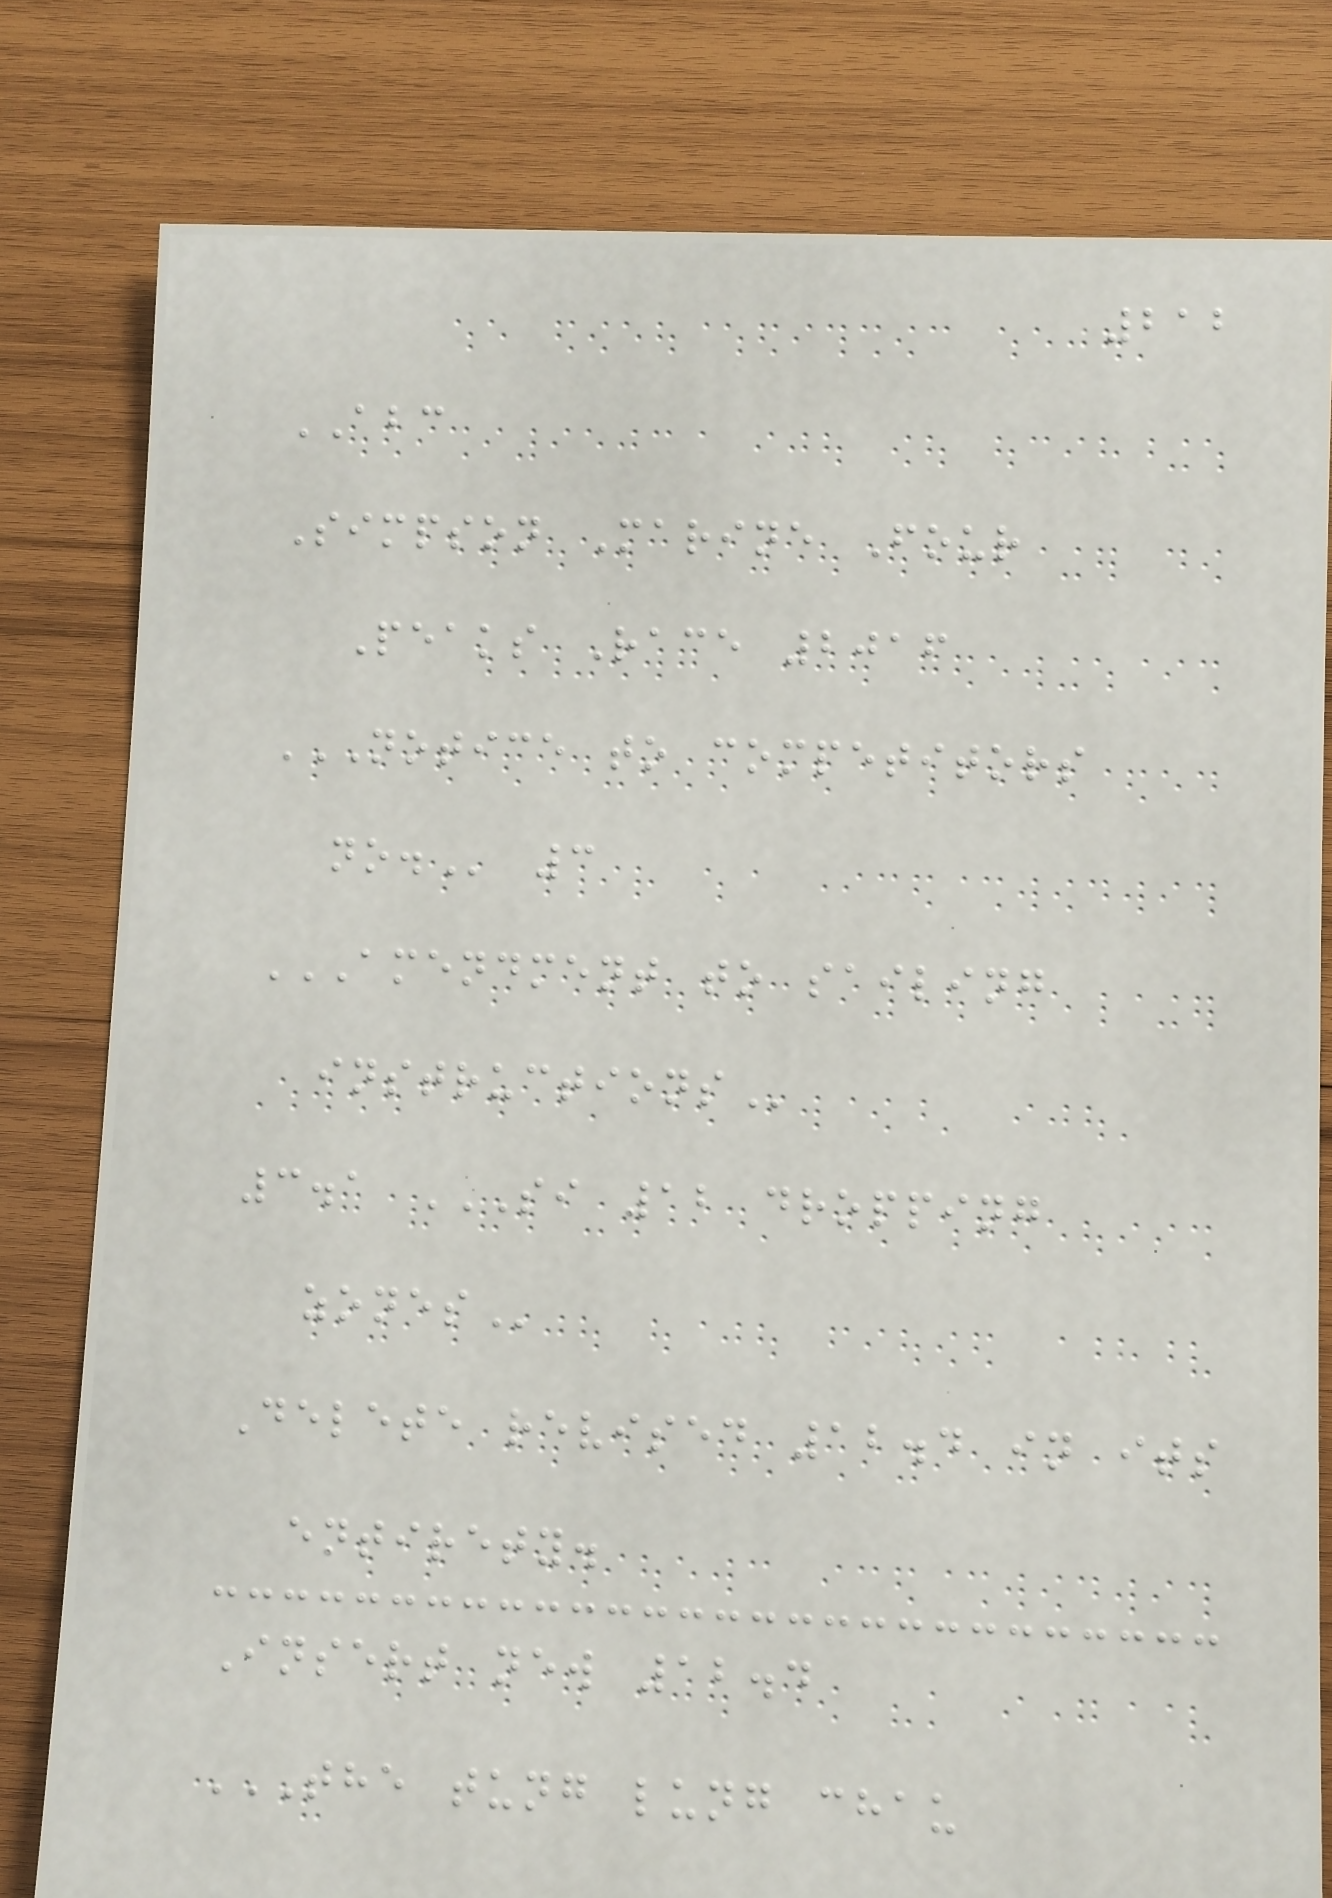212
ABC
Simpson Marine Four
Peaks Race 2016
NOTICE TO COMPETITORS
NO. 3
AMENDMENT TO SAILING
INSTRUCTIONS
3.1 SI 12 DROPPING
ZONES
Delete revised 12.4 in its
entirety.
Insert new 12.4
THE TUNG LUNG CHAU
